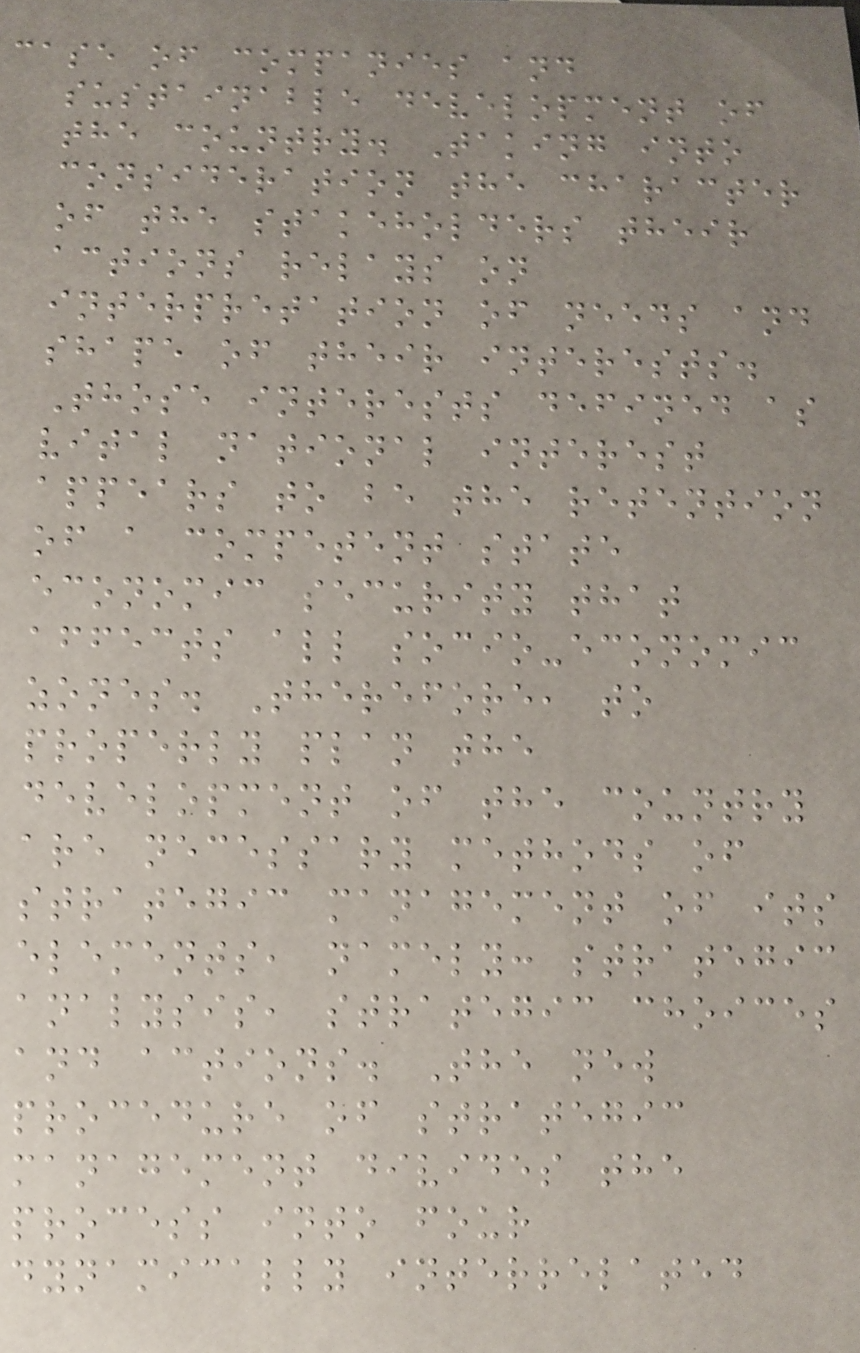case of companies and
sustainable development of
the country. Taking into
consideration the character
of the stakeholders their
actions relays on
interpretation of needs and
shape of their interests.
Those interests defined as
vital national interest
appears to be the retention
of a competent state
economic security that
affects all socio-economic
zones. Therefore, to
properly plan the
development of the country
are necessary methods of
strategic management of its
elements, namely: strategic
analysis, strategic choices
and actions. The new
procedure of strategic
management divides the
process into four
dynamically interrelated
